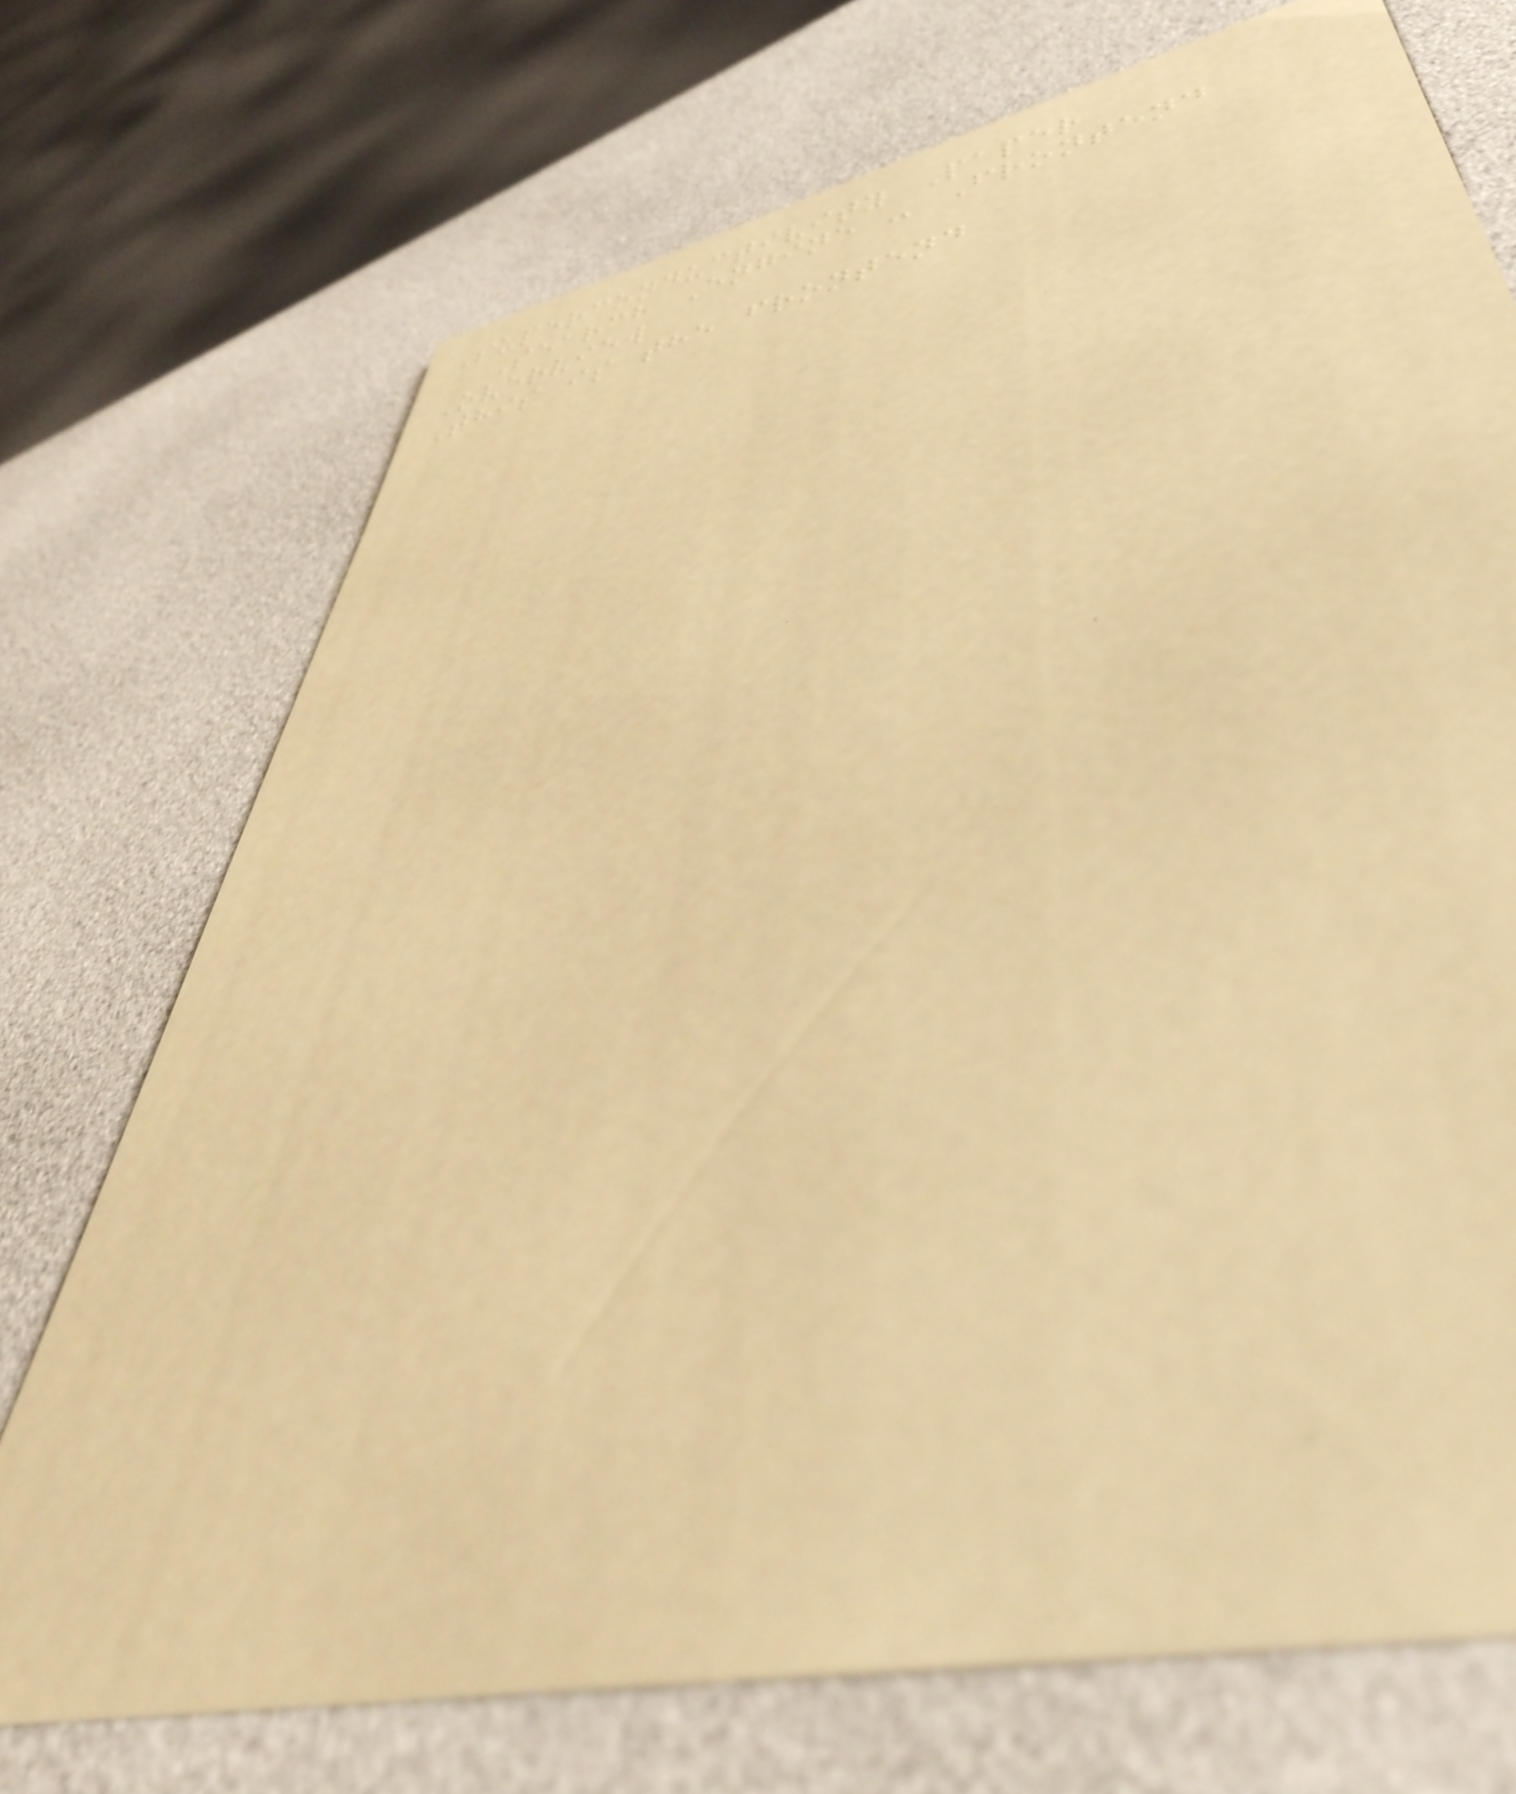Superconductivity Paper
Search Engine - Frontend
Overview
This is the frontend
